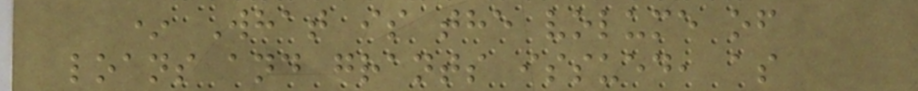* What is the volume of
loans and grants issued, as
